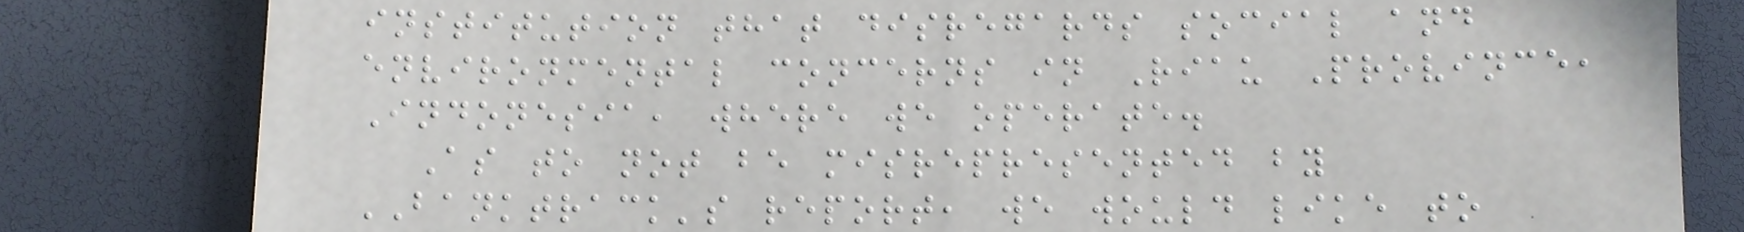institution that disregards social and
environmental concerns in Riau Province,
Indonesia, where we operate.
As to not be misrepresented by
BANKTRACK's report, we would like to
